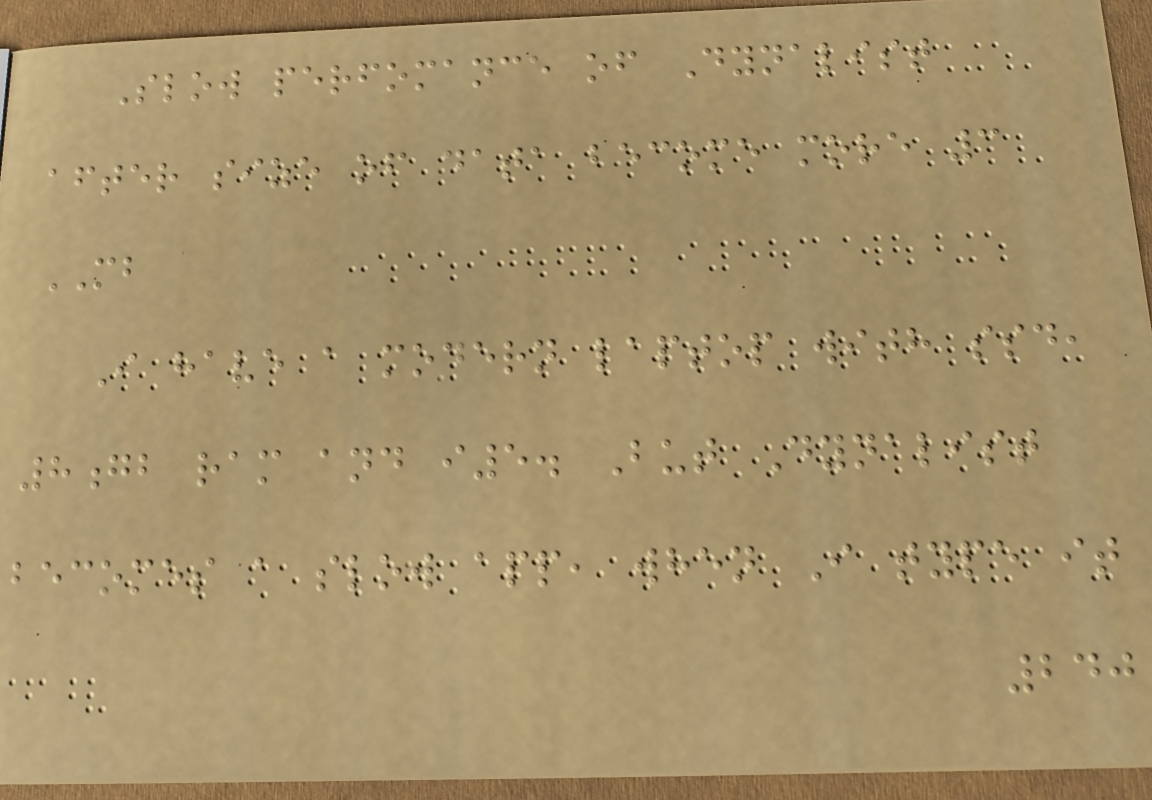Slow perfomance of Dynalist
after size of data become more 3
MB
I have a modern laptop with ssd,
8gb ram and i5. But Dynalist
becomes a slow app, when I type it
240
